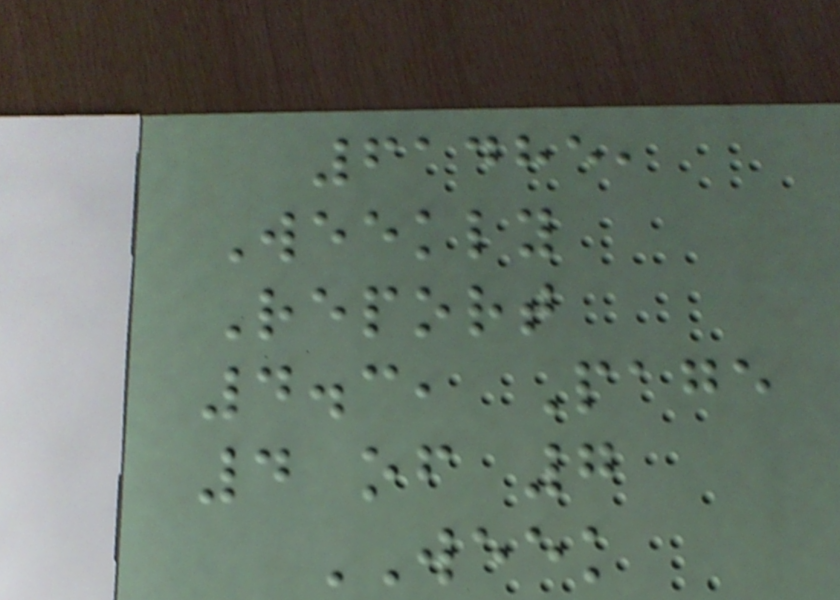61485,
Weekly
Report
4.3, Page
4 of 7
WEEK
